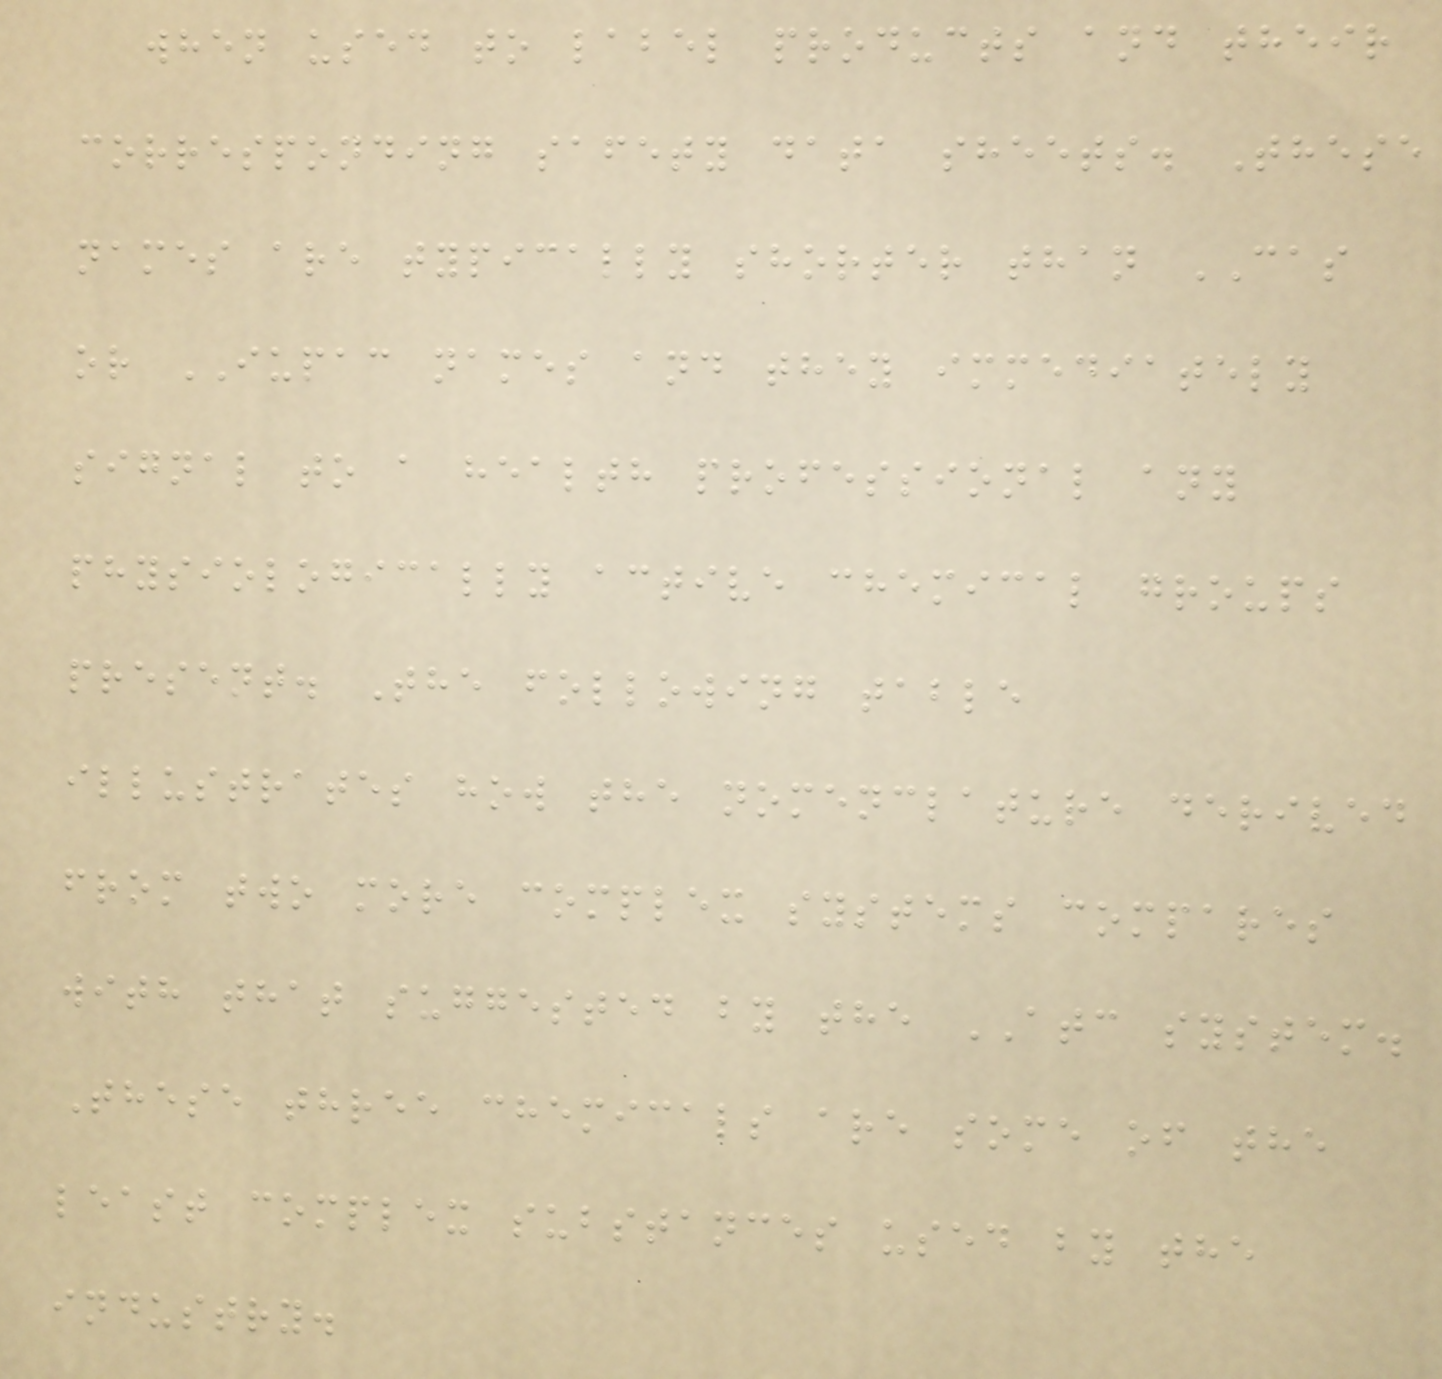when used to label products and their
corresponding safety data sheets. These
names are typically shorter than CAS
or IUPAC names and they immediately
signal to a health professional any
physiologically active chemical groups
present. The following table
illustrates how the nomenclature derived
from two more complex systems compares
with that suggested by the ATC system.
These three chemicals are some of the
least complex substances used by the
industry.
